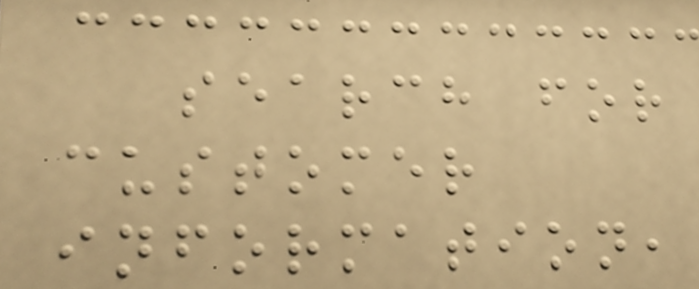search for
customer
information,
